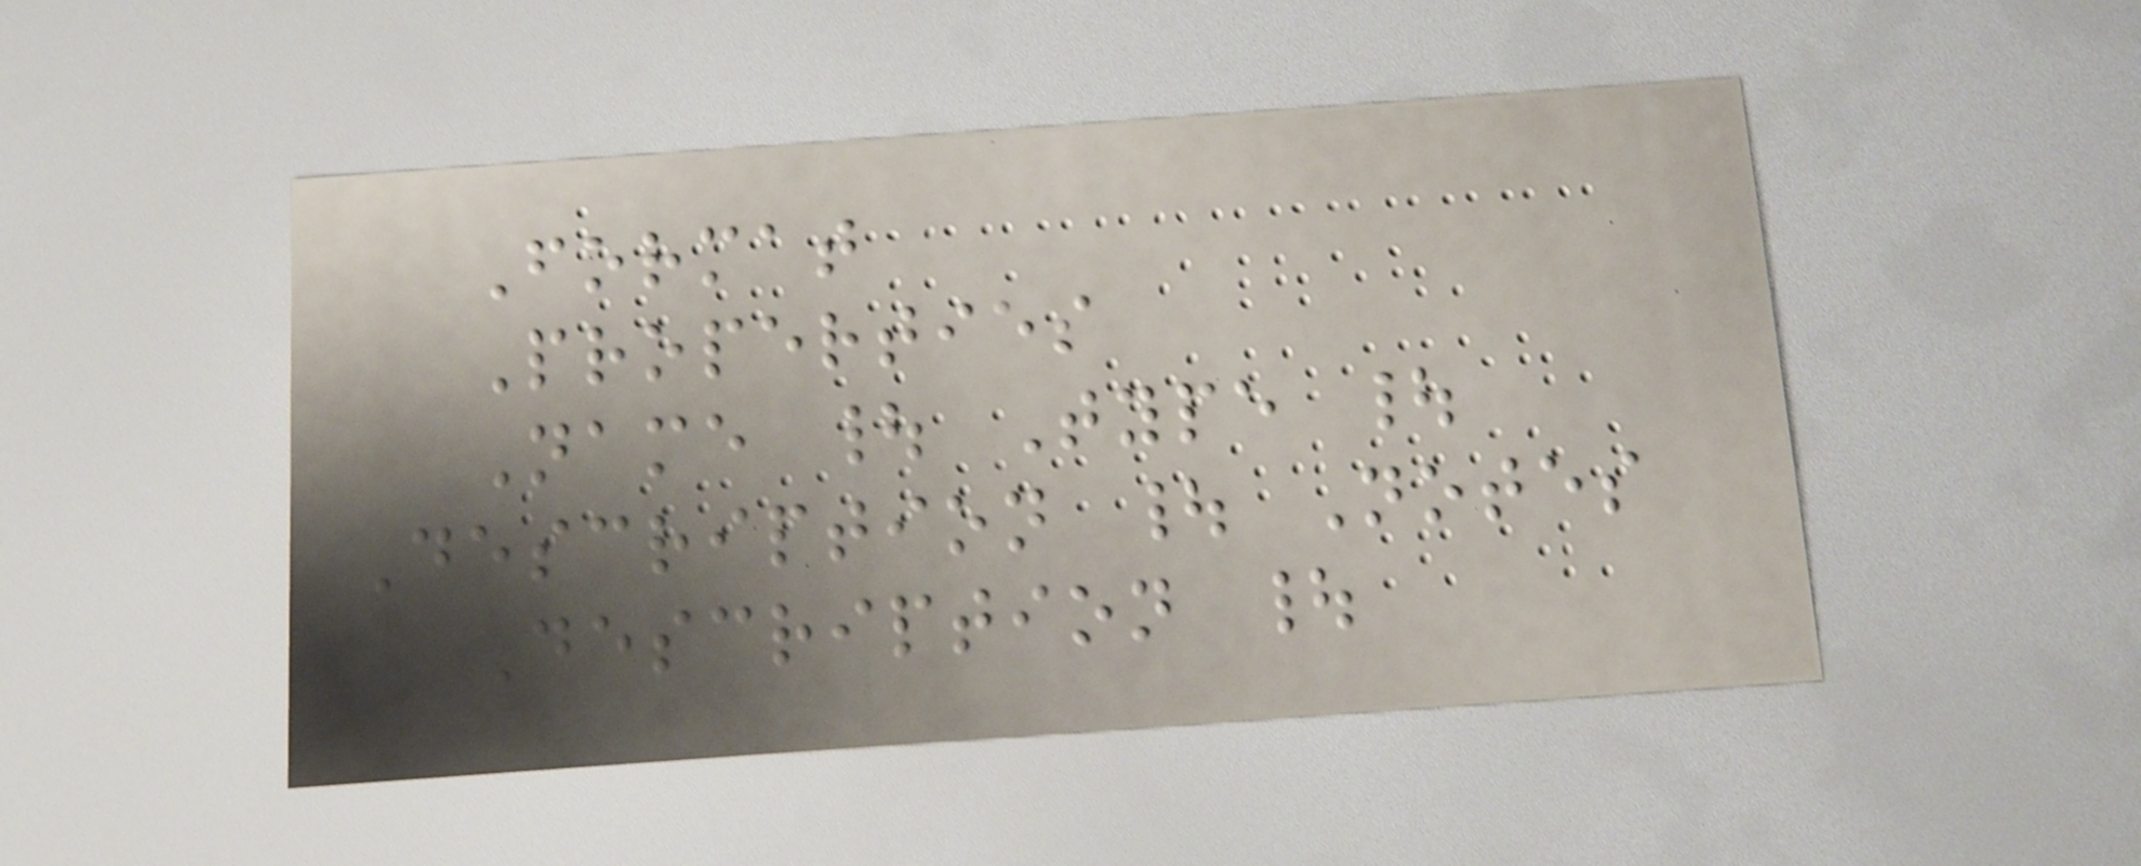Format
Properties
Name | Type |
Description | Notes
Description |
